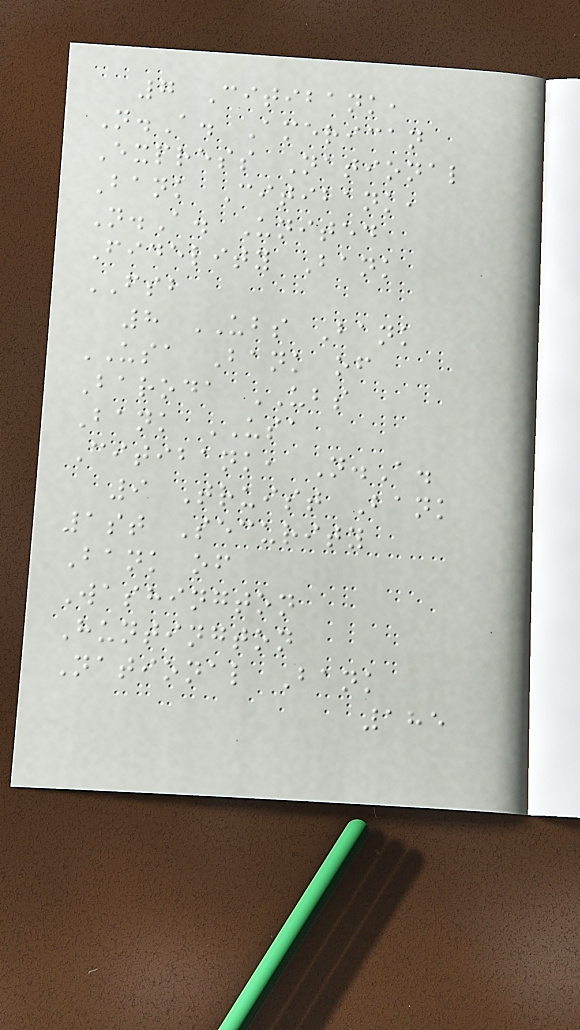7 Citibank,
N.A. American
Express National
Bank Citibank,
N.A. United
Fidelity Bank
FSB
8 UBS Bank
USA Bank of
Baroda UBS
Bank USA
Citibank, N.A.
9 Truist Bank
1st Security
Bank of
Washington
Huntington
National Bank
185
